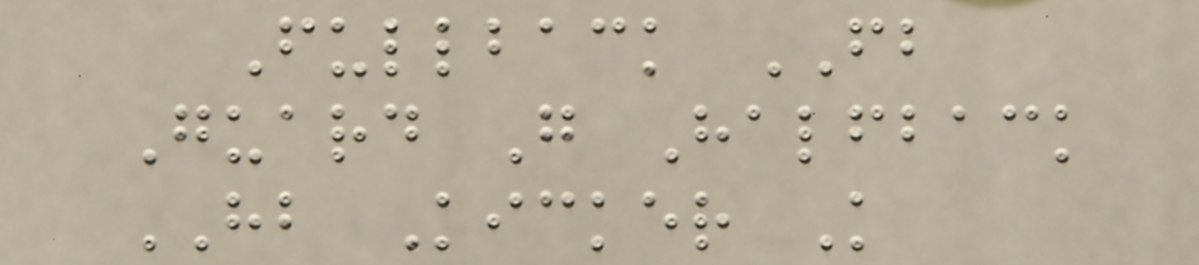Fullback FB
Guard G Halfback
HB Kicker K
